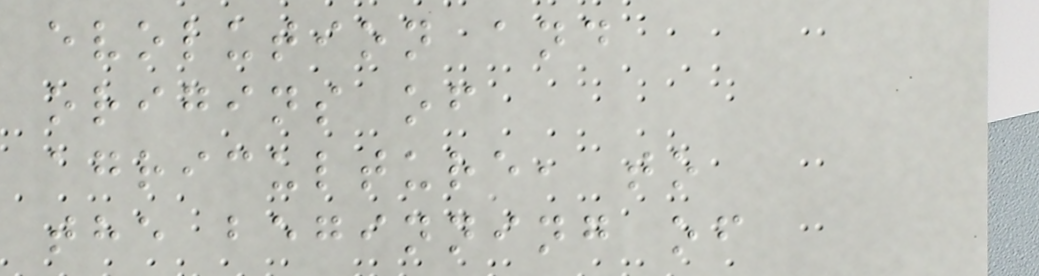evolution and
origins of
agriculture, to
the beginning of
